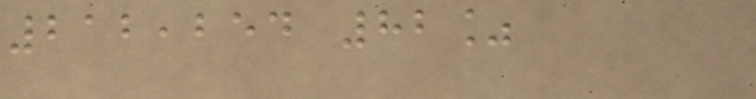212,254 82%
